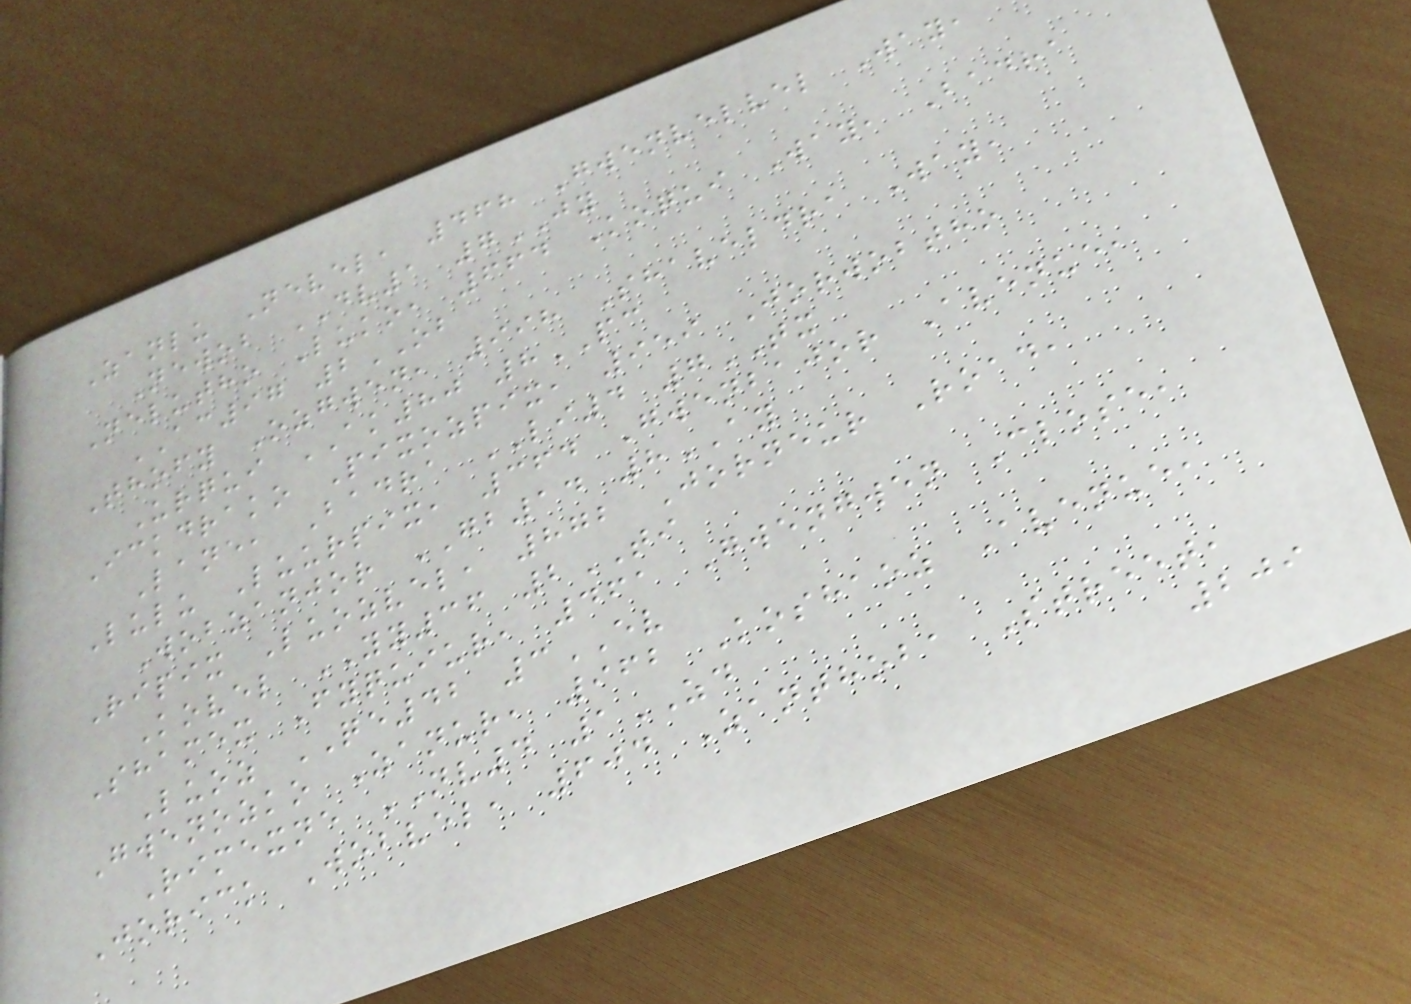Zanlu Nevel, 468 Gwenvelvel Way,
Newob DV1 7JY
Nelutho Luko, 664 Koqui Way, Badra
AC97 2OB
Thofy Ozgwen, 998 Shaveldra Way,
Urqui AK80 8PC
Ickdrako Pixozpix, 959 Jorwobtho
Lane, Badra LI4 7TX
Lulu Luurpix, 364 Gwenbajor Avenue,
Wobzanjor GB14 8AY
Ripix Luozvel, 872 Jorneur Road,
Kovel YY36 2TI
Shamex Fyquiur, 461 Gwengwen Close,
Luoz QE42 3EV
Gwenozko Zanur, 962 Koshaoz Avenue,
Rimexne NV4 1ZD
Jorick Wobvel, 604 Zanthoba Street,
209
